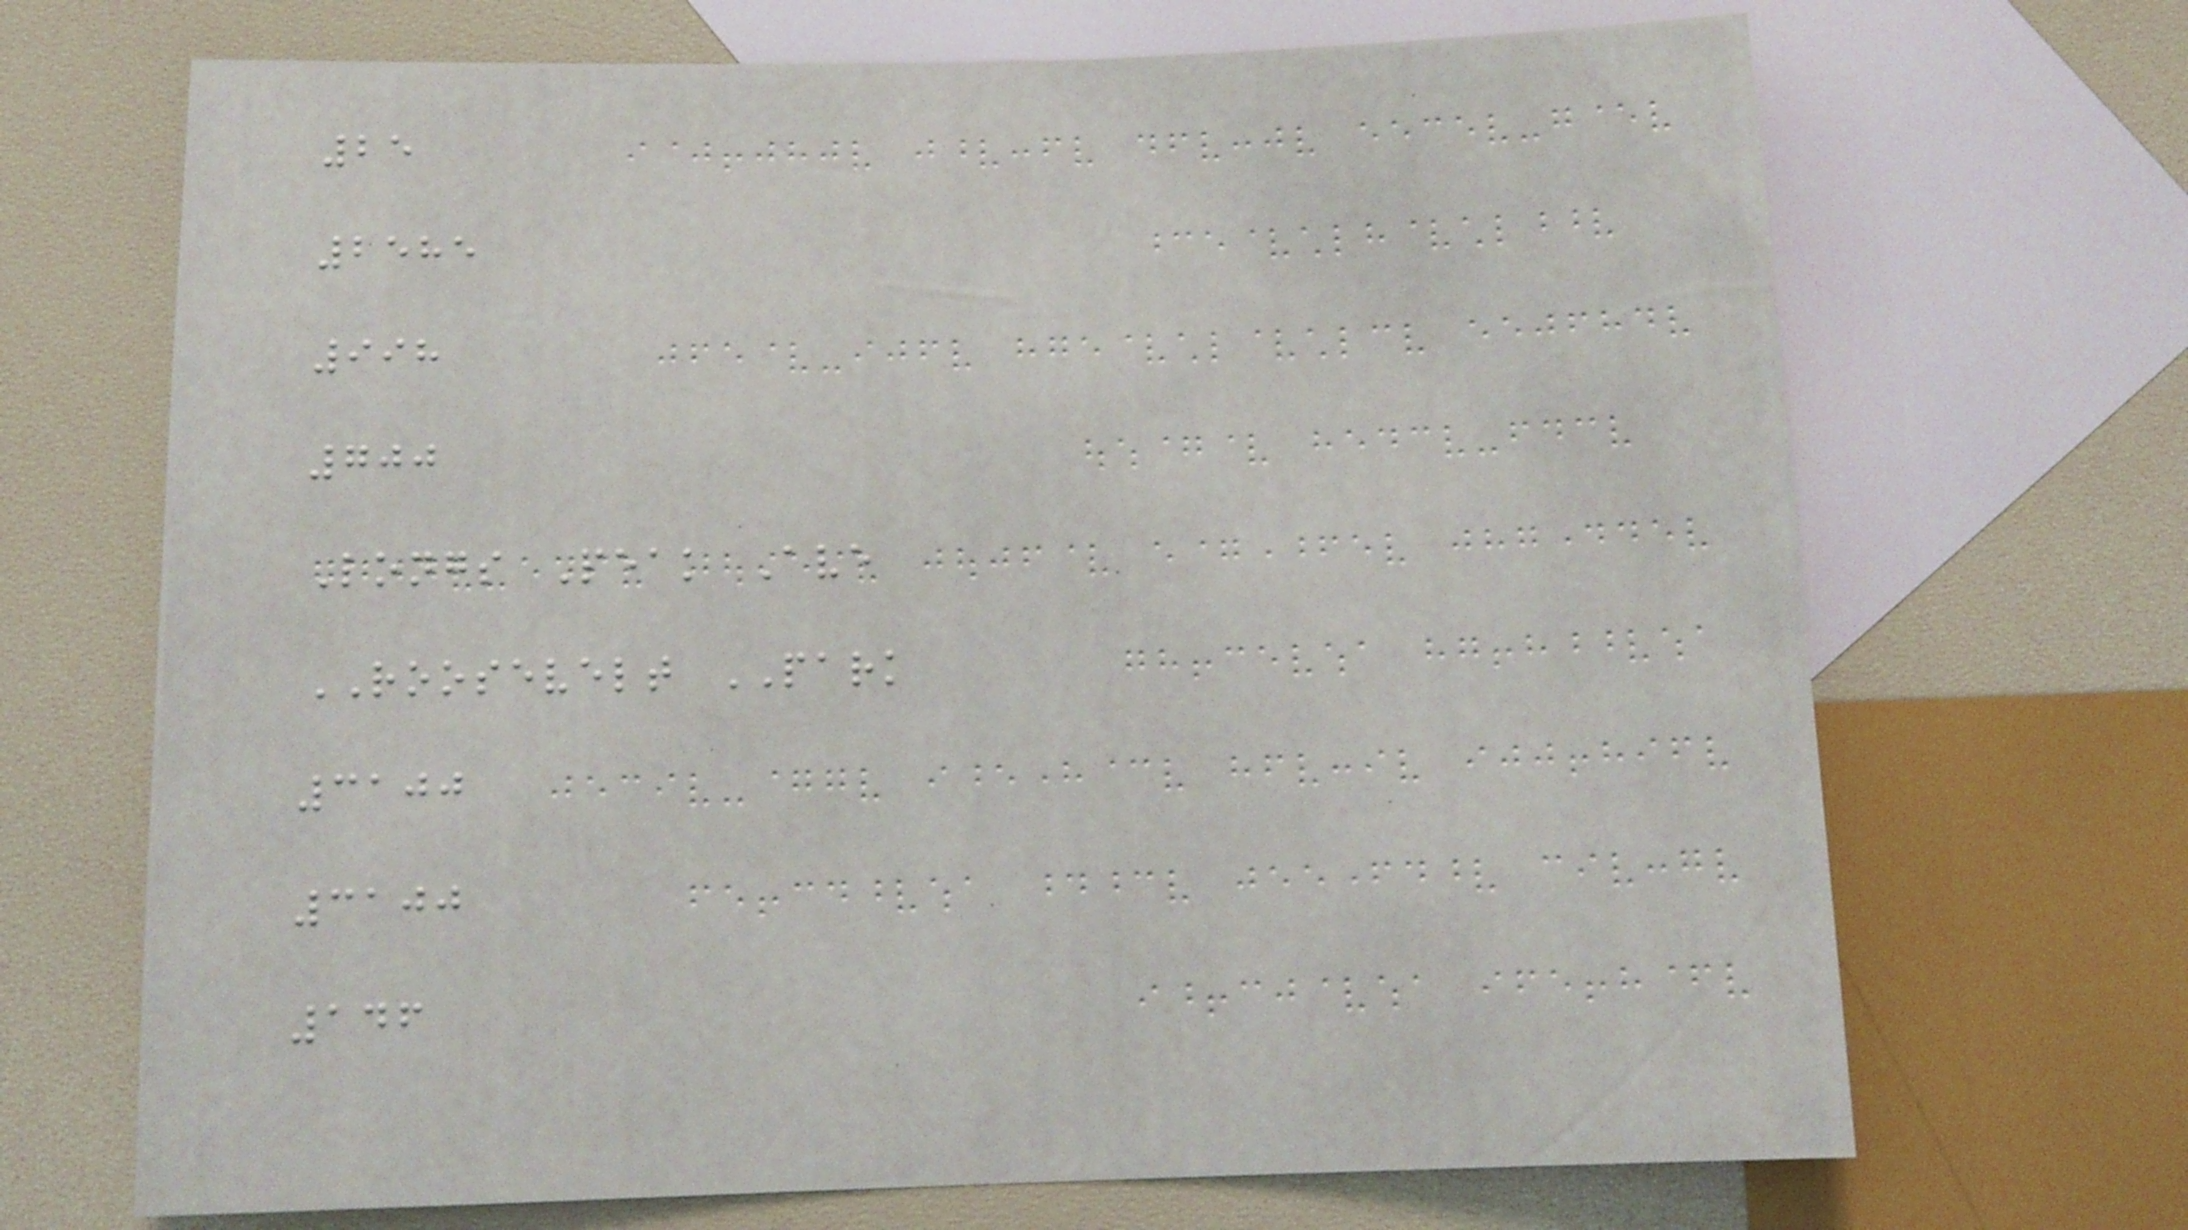25
2585
998
700
Longs Peak Ave
ROOSEVELT PARK
3100
3100
146
